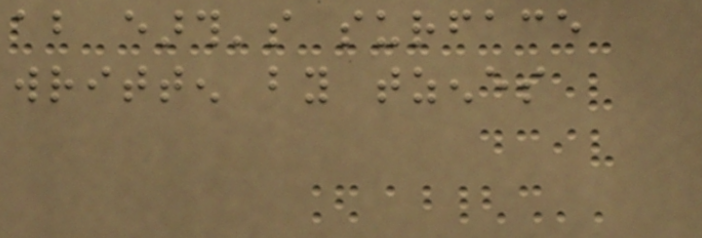about earth's surface
written by tzenes
